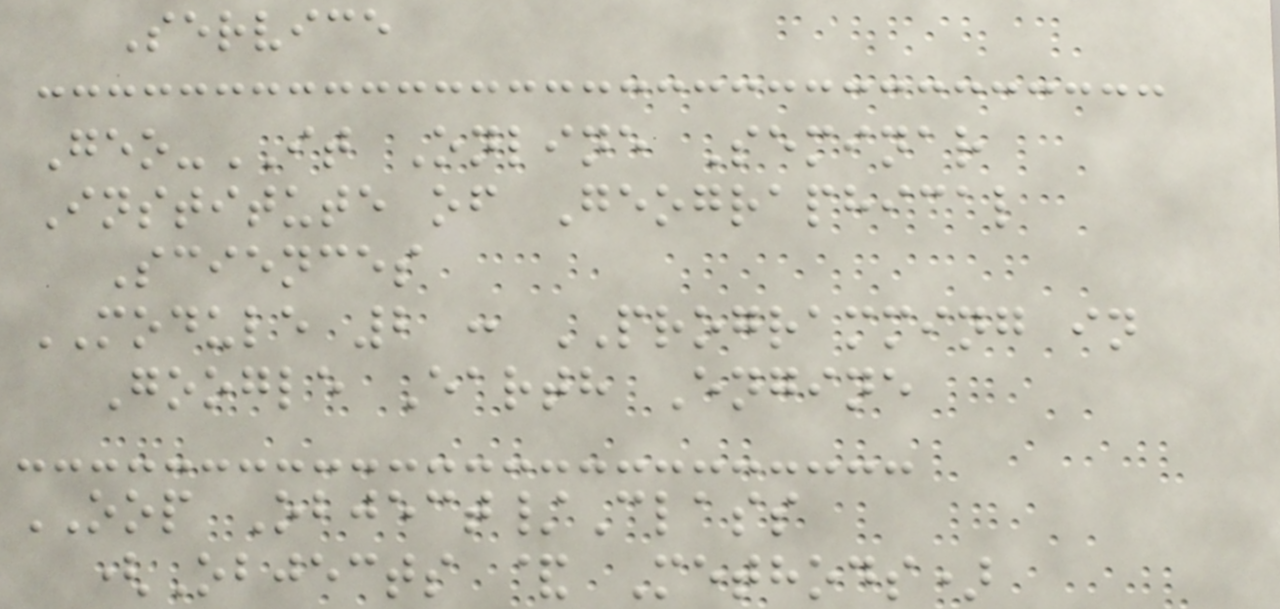Service
Geo-IT Online Seminar
Institute of Geographical
Sciences
MODULE 2 : PROGRAMMING in
Google Earth Engine
OOP Object/Class
(Objects & Methods)
